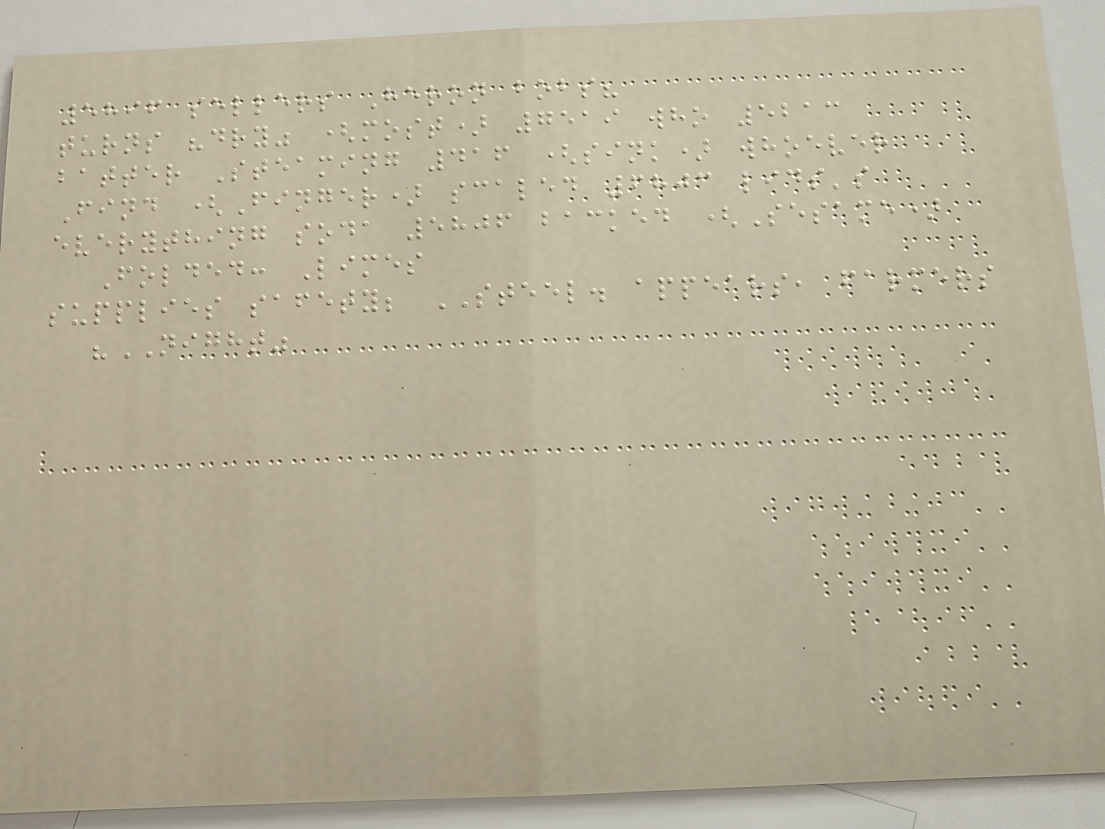5896 sellers Heron bobs?
turns "dry" (most) 7519 who 5213
batter Steaming 416 (sink) whoever
Find (Finger) scaled 6803 lids's
everything soda 5806 backed (Sesame)
Folded: Limes
supplies safety; STEEL. appears, farmers
"NIGHT"
